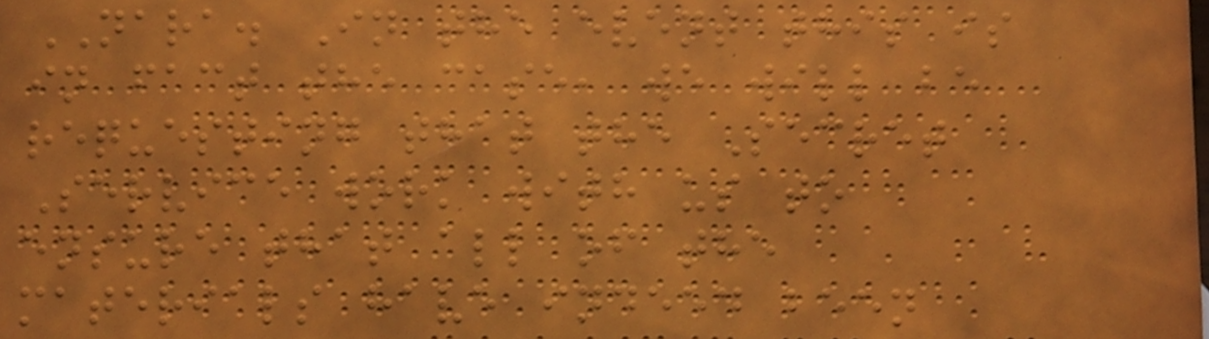NARA. In the event this is
in fact the case, we will be
requesting that the Secret
Service work with us to
ensure that all of the
materials have indeed been
